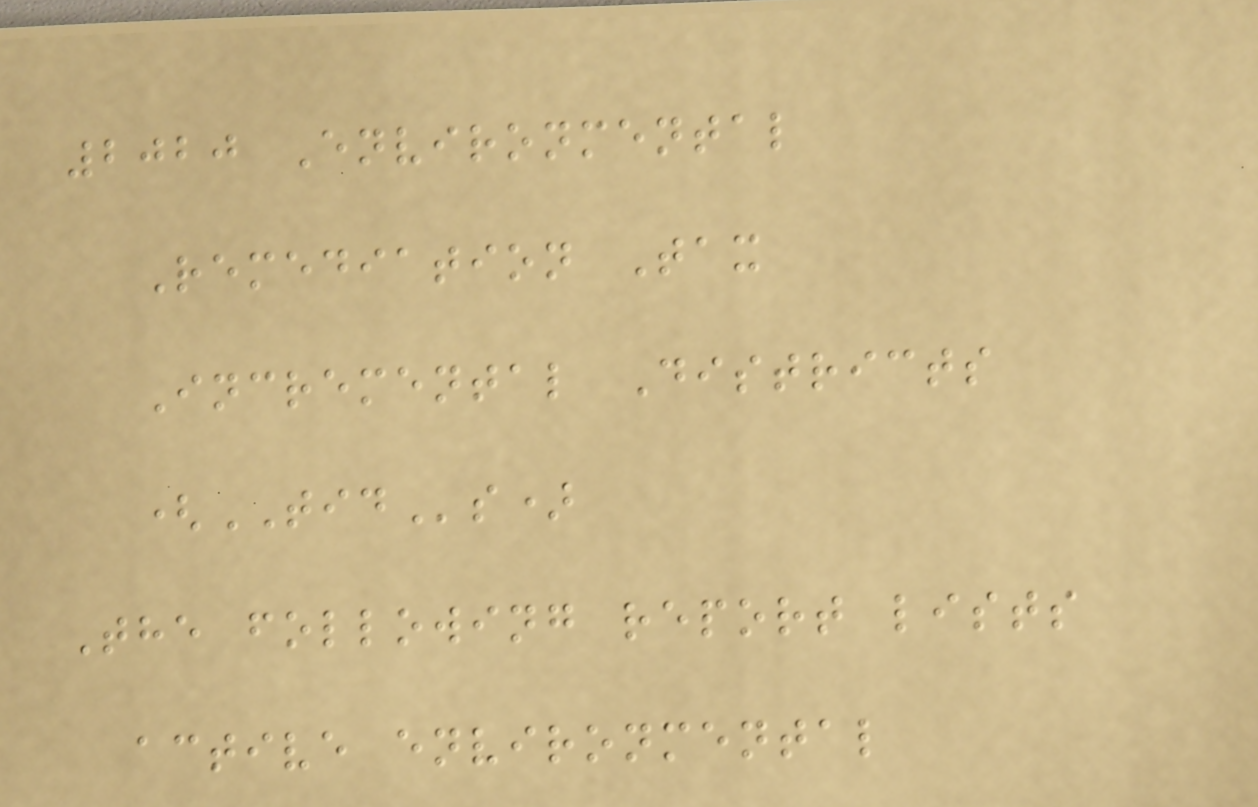2020 Environmental
Remediation Tax
Incremental Districts
(TIDs)
The following report lists
active environmental
